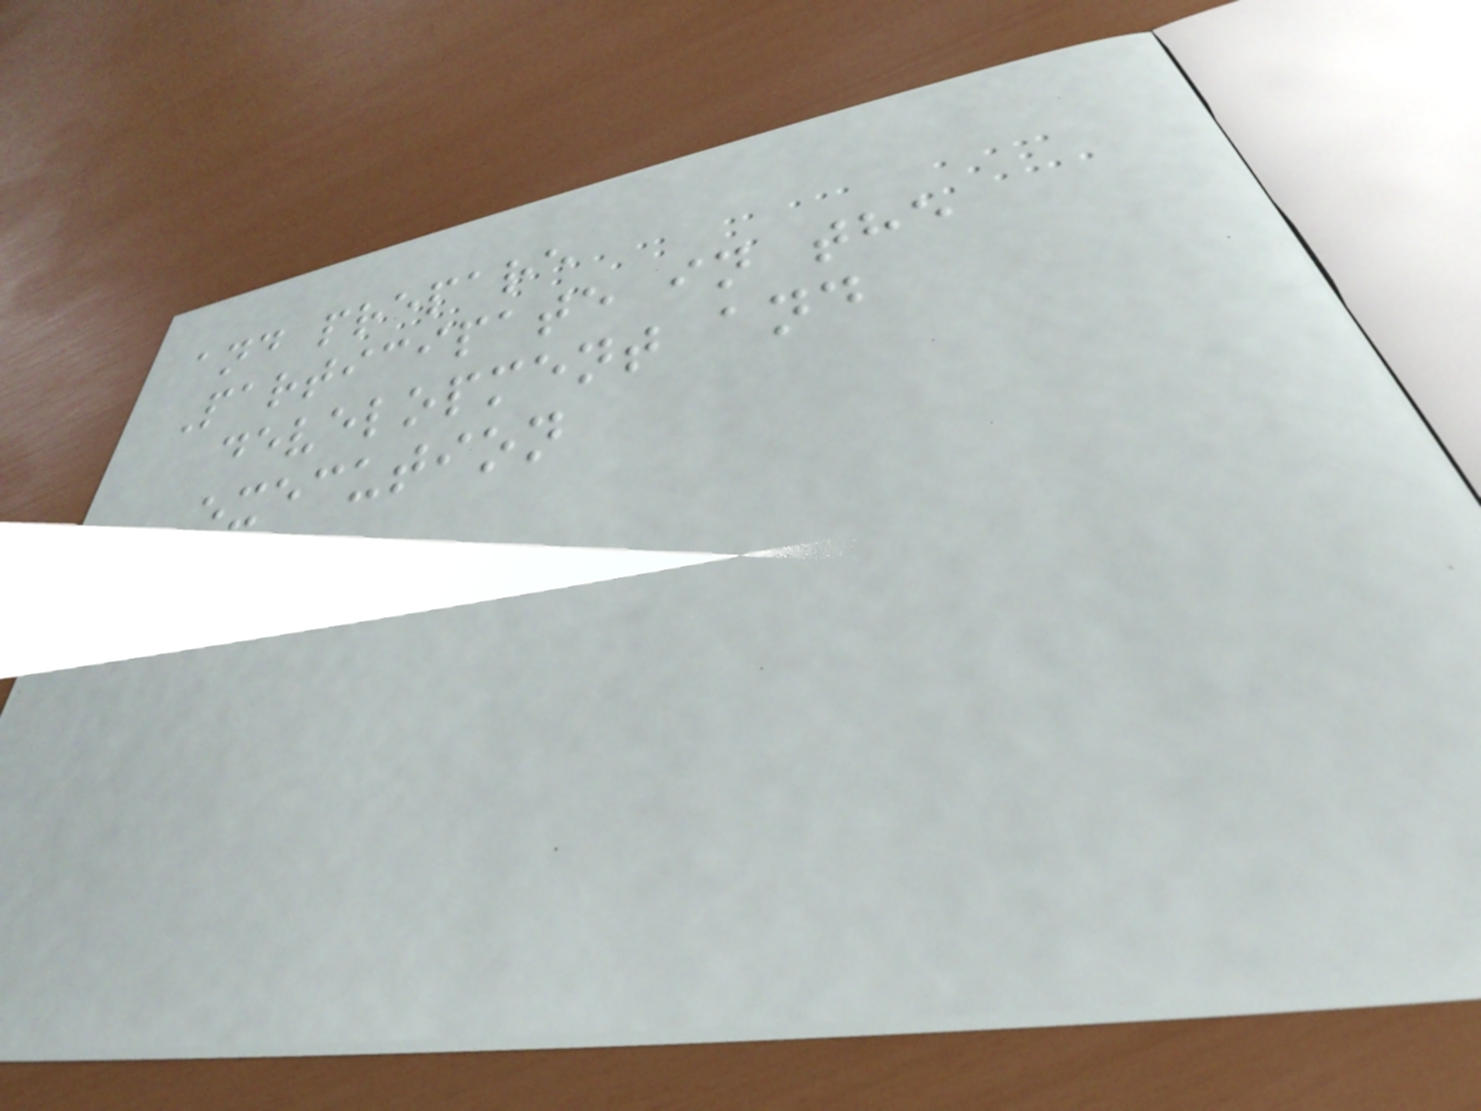and prepare
Participate in the
development and
execution
